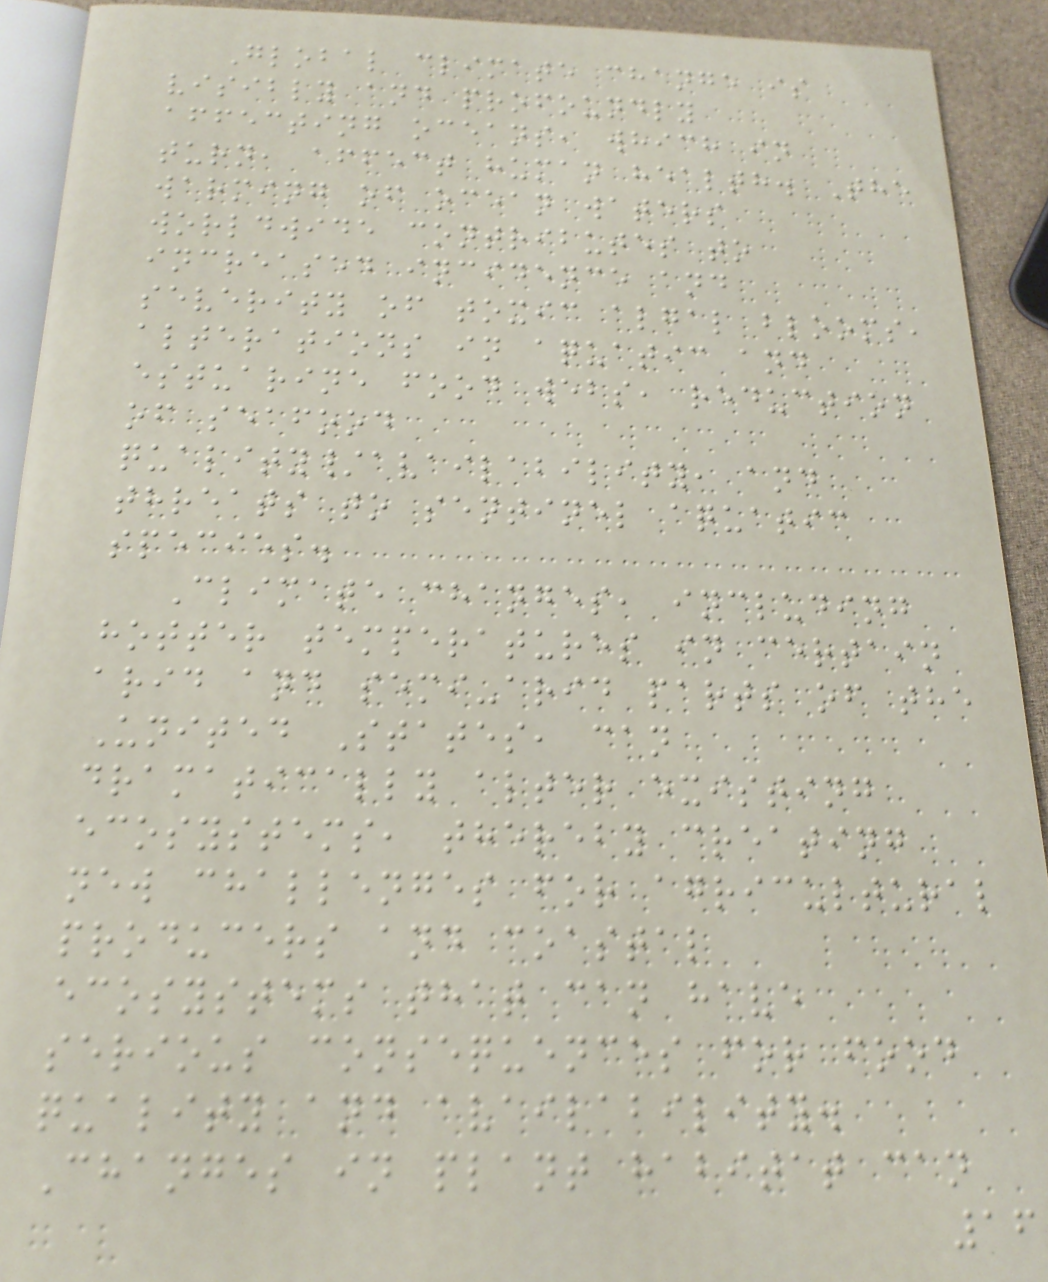Global climate change is
visibly and profoundly
affecting oceans, which in
turn, affect human health. The
warming of ocean waters
worldwide contributes to
increased incidence and
severity of toxic algal blooms,
alterations in aquatic and
estuarine food webs, reduction
of seafood
quality/availability, and
threats to sentinel aquatic
species.
Climate changes, including
hotter temperatures in certain
arid and semi-arid parts of the
United States, can
dramatically alter existing
ecosystems, thereby creating
new challenges for agricultural
producers and coastal
ecosystems that can have
serious consequences for food
quality and availability.
Changes in plant habitat can
16
